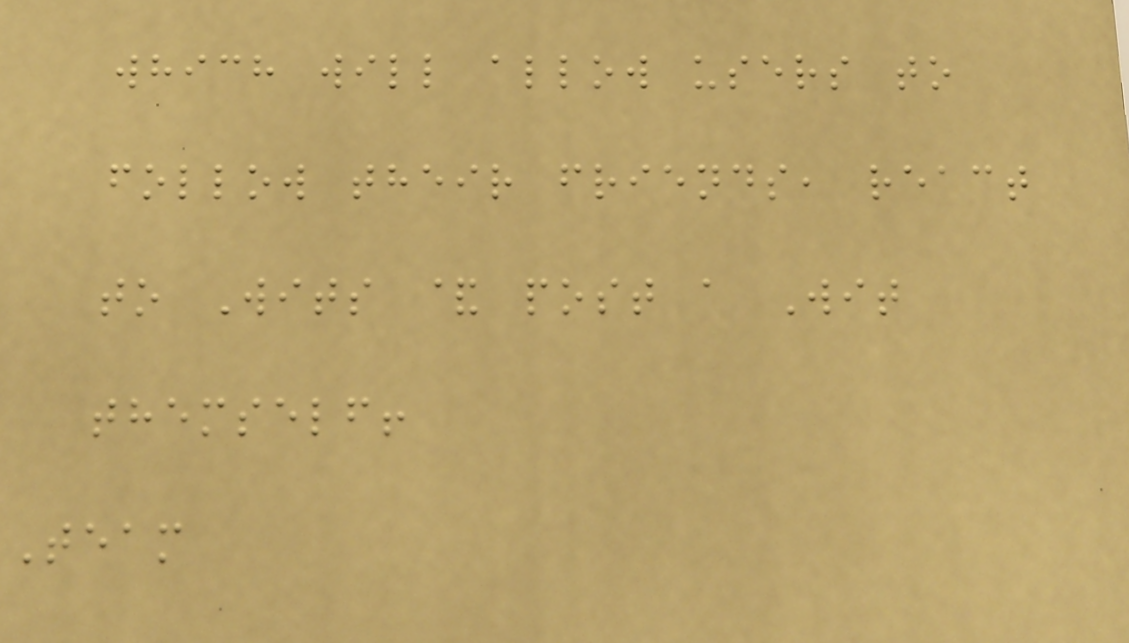which will allow users to
follow their friends, react
to Wits & post a Wit
themself!
Team
